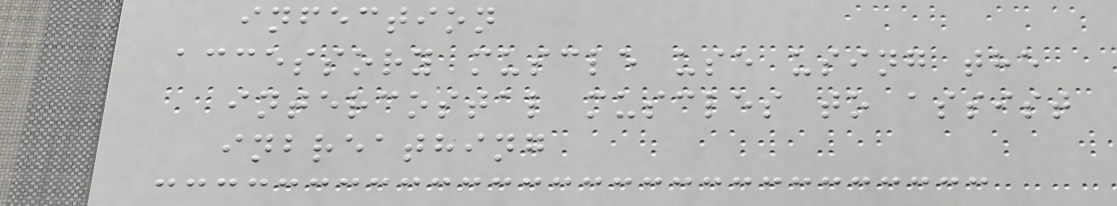infection
accessory muscle use using the
intercostal muscles to assist
inbreathing
